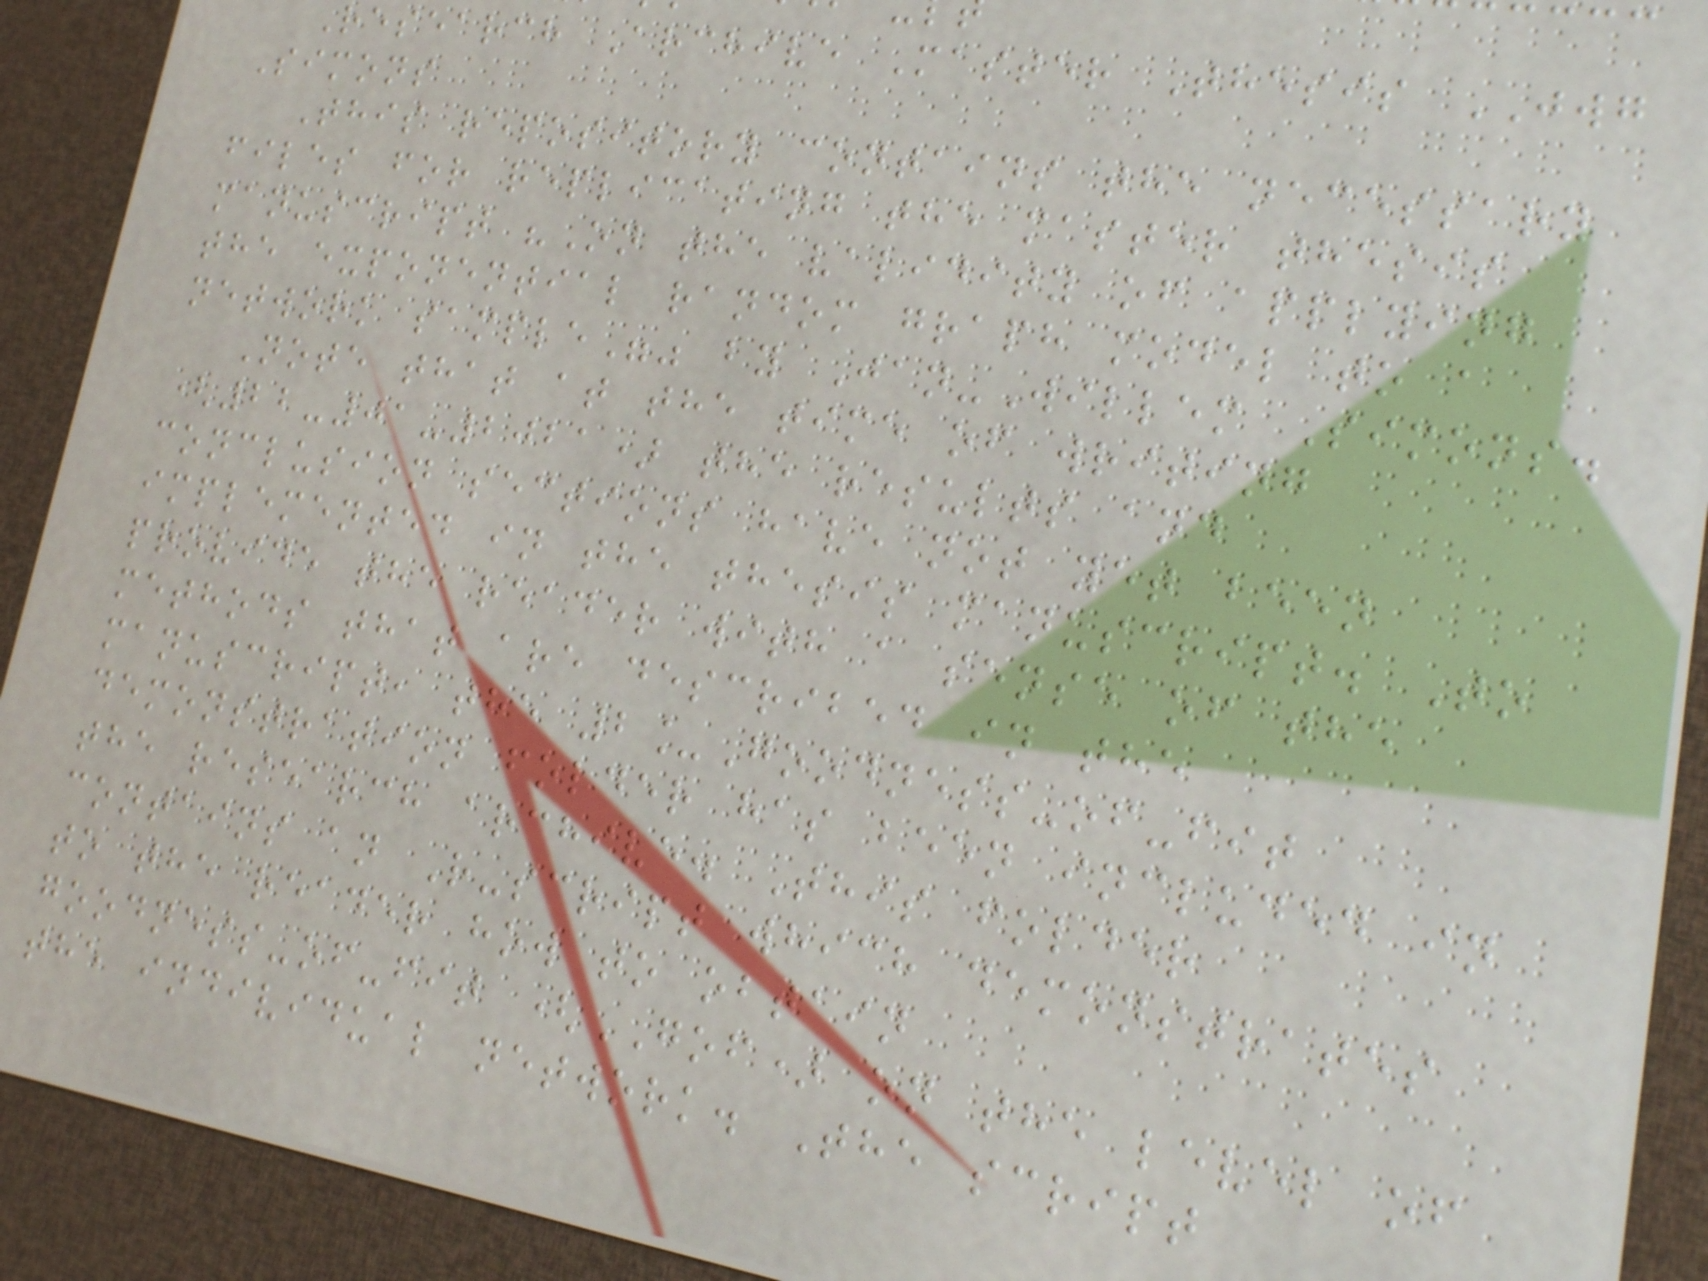Research Archive Master Thesis JWG
Simons
This repository contains the necessary
files for replicating the master thesis
manuscript "On the validity of applying
the exponential random graph model to a
network sample"" by Jan-Willem Simons.
Note that at the time of writing
(22-01-2021) the results and
conclusion sections have not yet been
implemented in the thesis manuscript. To
provide the reader with a sense of the
methods that are described in the
manuscript, the 2_Goodness-of-fit
demonstration folder has been included in
the research archive. This folder
contains an R-script which demonstrates
to the reader how to obtain
goodness-of-fit (GOF) on the level of
the individual network. The script
